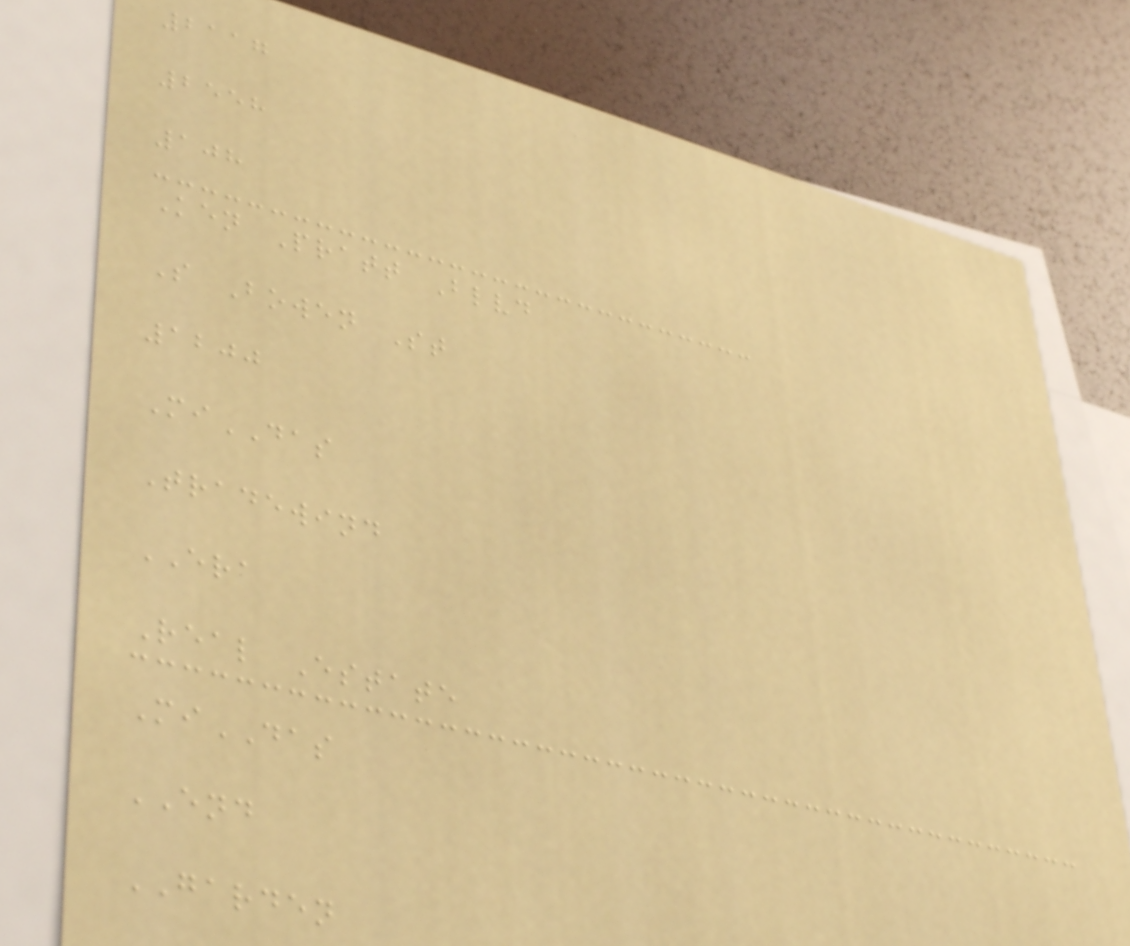2117
2558
108
Ken Pratt Blvd
S Bowen St
1200
MiDAS
Tradewind
ERA
Real Estate
MiDAS
END
GARDEN
